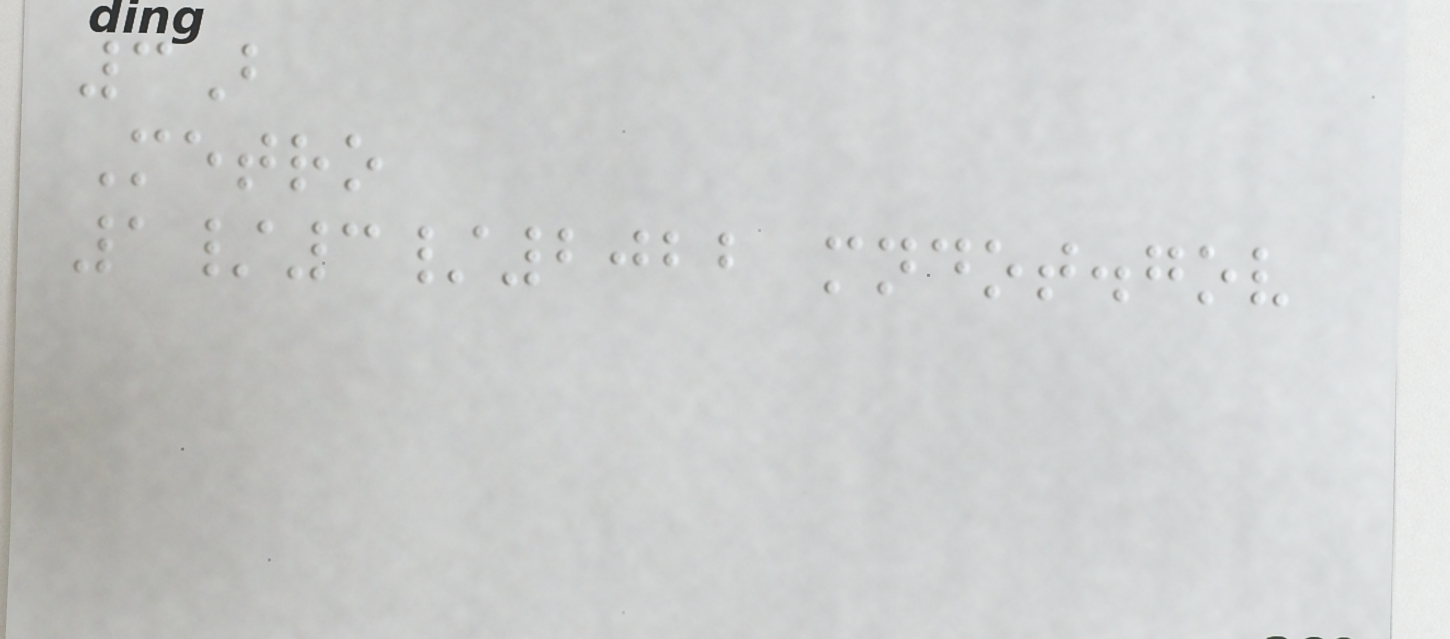3B
Metro
1/3/2022 mndot.gov
